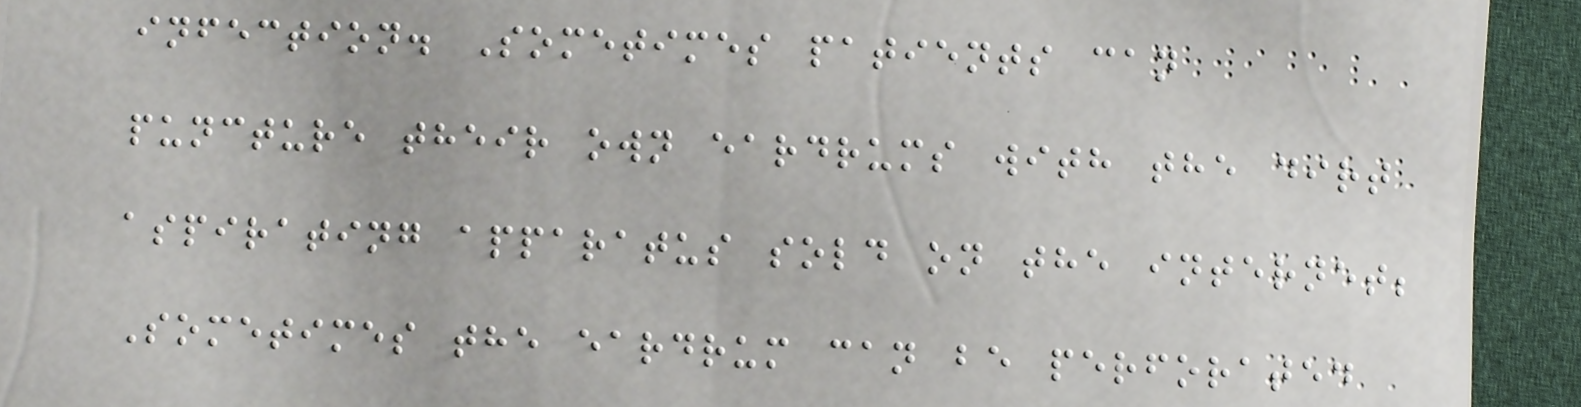infection. Sometimes patients can
puncture their own eardrums with the dirt
aspirating apparatus sold on the internet;
Sometimes the eardrum can be perforated
